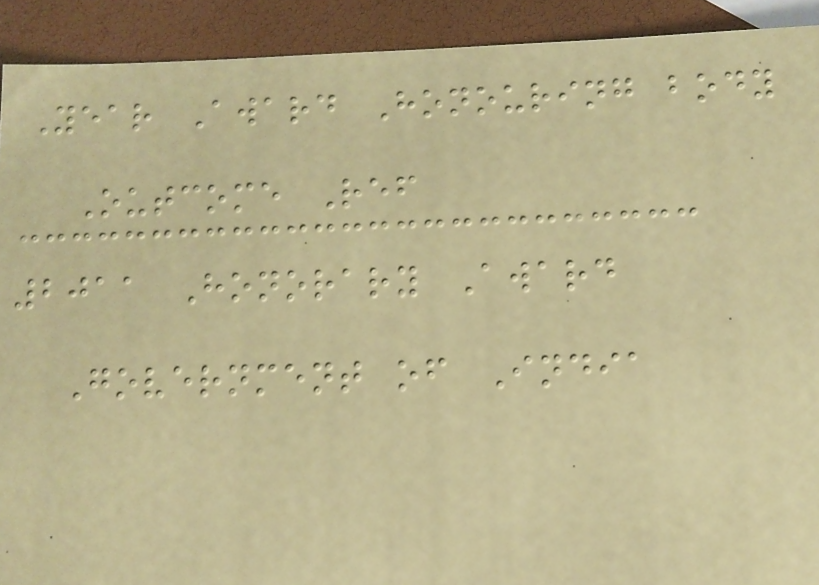Year Award Honouring body
Outcome Ref
2011 Honorary Award
Government of India
